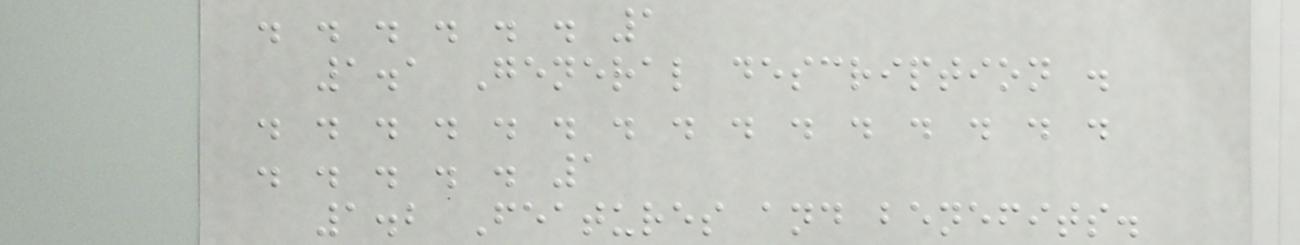. . . . . . 1
1.1 General description .
. . . . . . . . . . . . . . .
. . . . . 1
1.2 Features and benefits.
